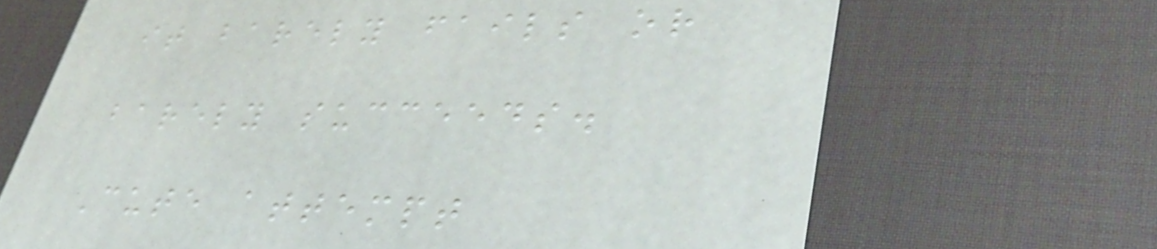it barely fails or
barely succeeds.
Cute attempt
